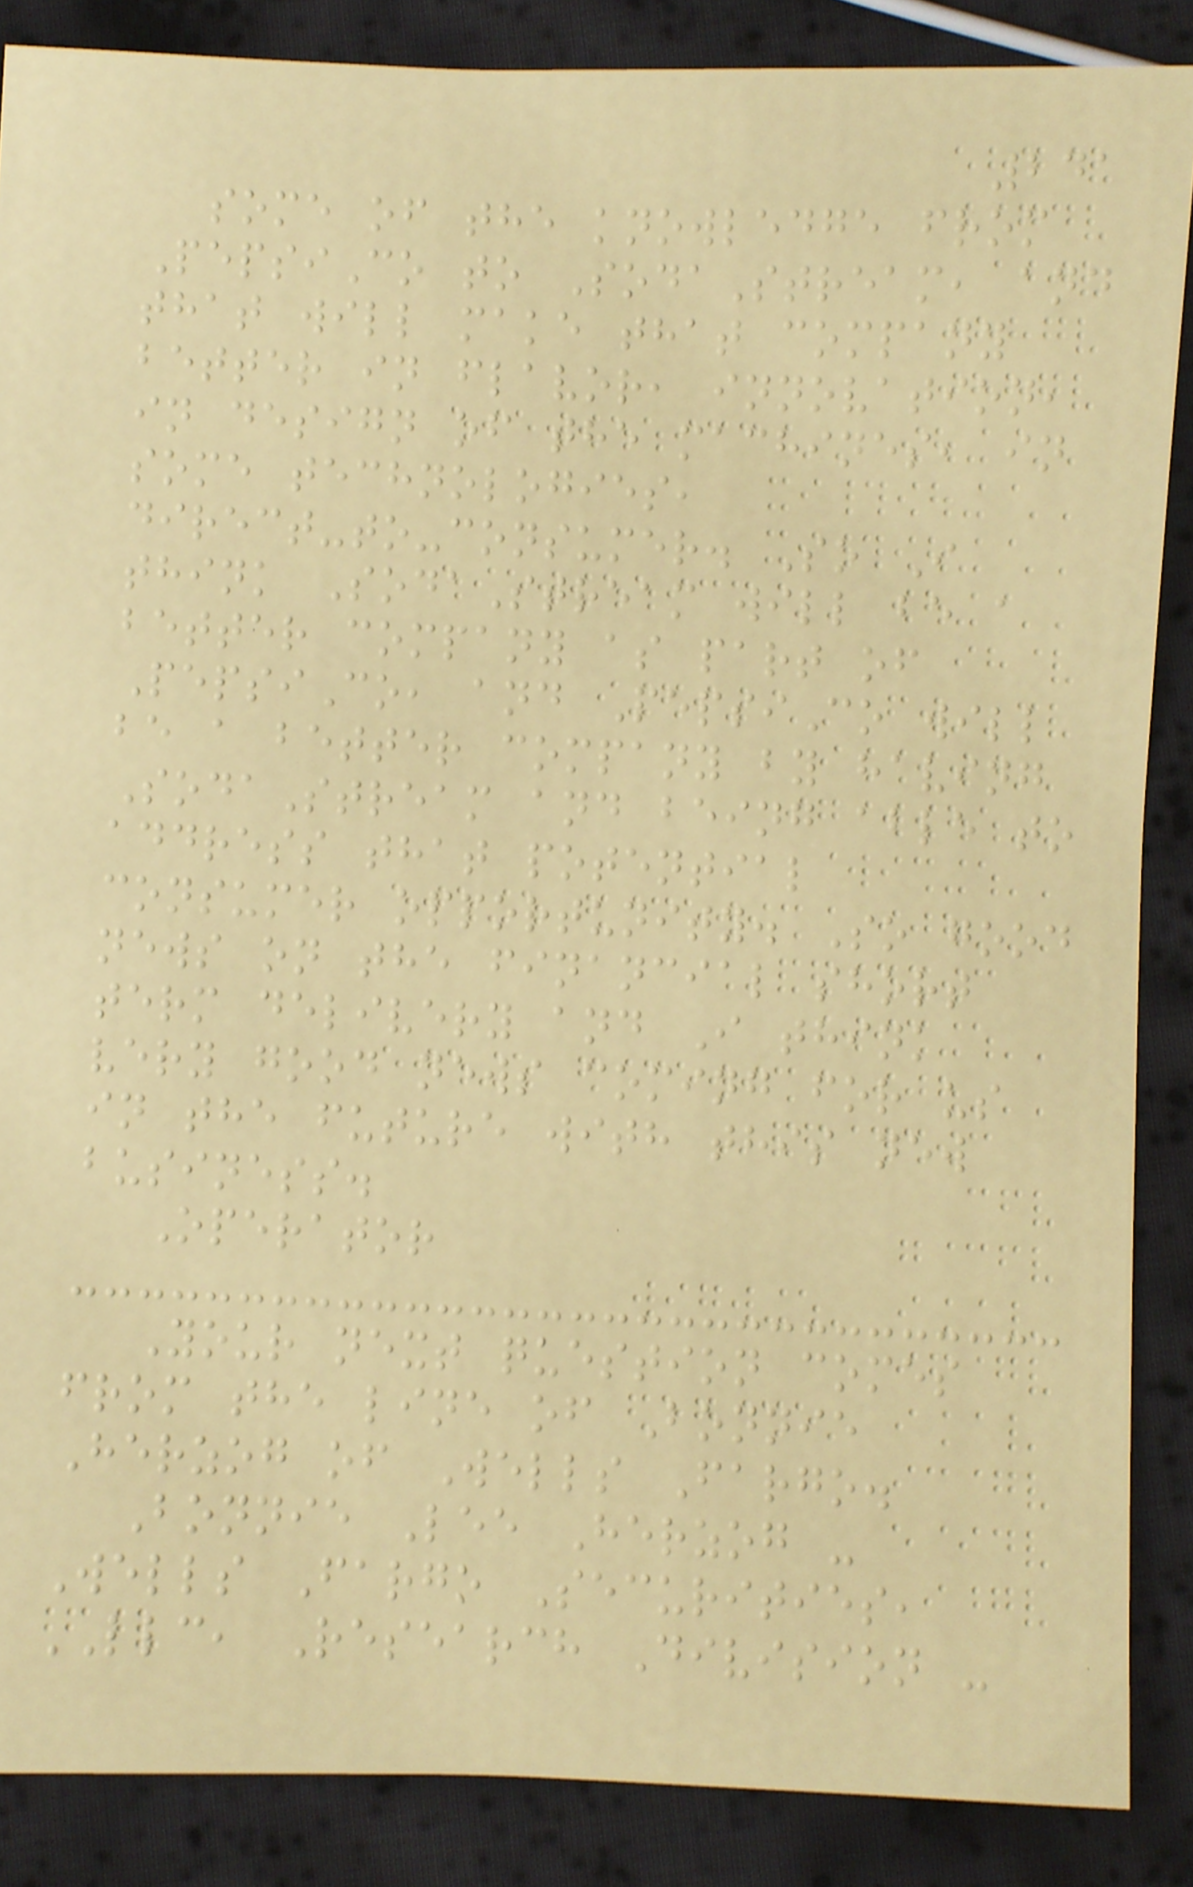241
some of the knowledge from
PepsiCo to SodaStream, and
that will make that company
better in flavor, innovation,
in design of the machines, in
some technologies,
direct-to-consumer. So I
think SodaStream will be a
better company as part of
PepsiCo, and PepsiCo will
be a better company by having
SodaStream and being able to
address that potential
consumer opportunity. So good
news on the financial short
term delivery and I think
very good news coming for us
in the future with this new
business.
Operator
Your next question comes
from the line of Bonnie
Herzog of Wells Fargo.
Bonnie Lee Herzog -
Wells Fargo Securities,
LLC, Research Division -
